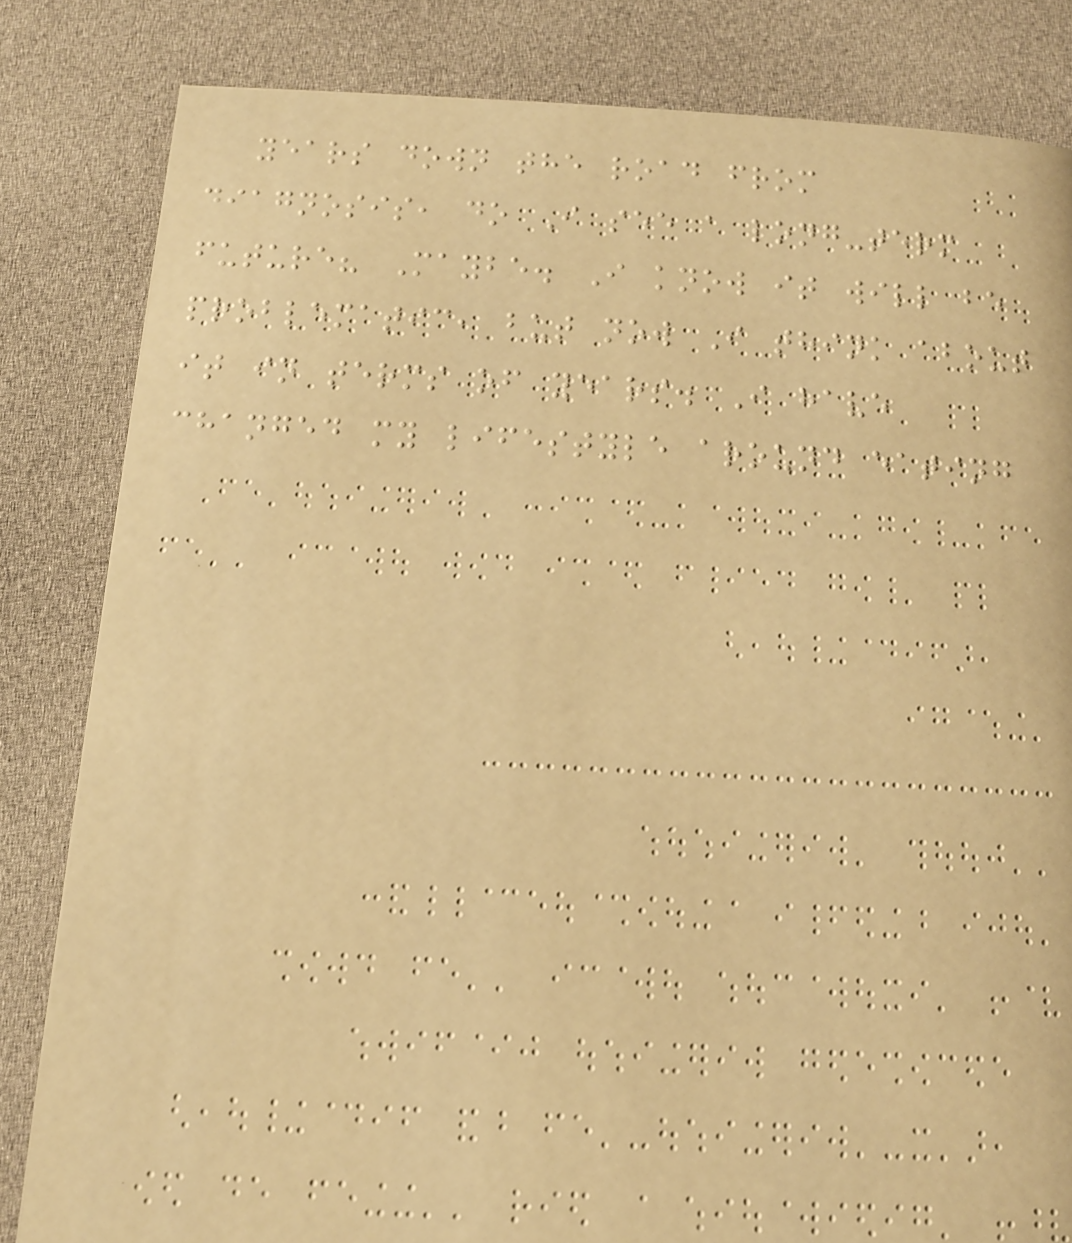years down the road from
diagnosis, do I see a long-term
future? Maybe. I know it will be
problematic, but now I think about
it in terms of years. I have
changed my lifestyle around eating
